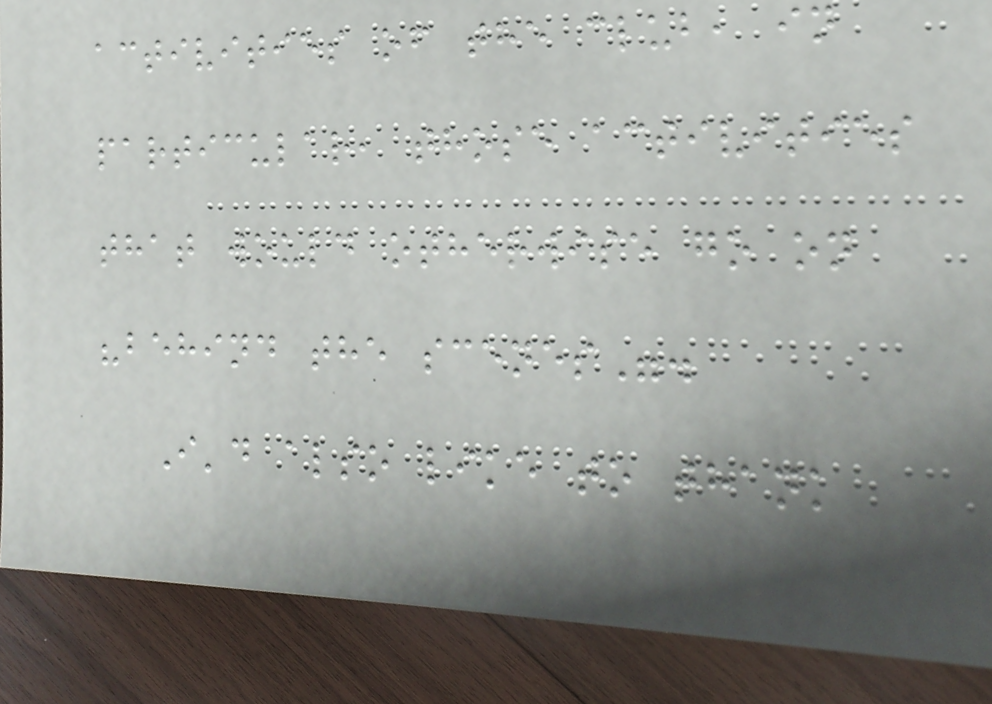activities of the club, in
particular, those activities
that would otherwise go on
"behind the scenes".
I'd also like to thank
